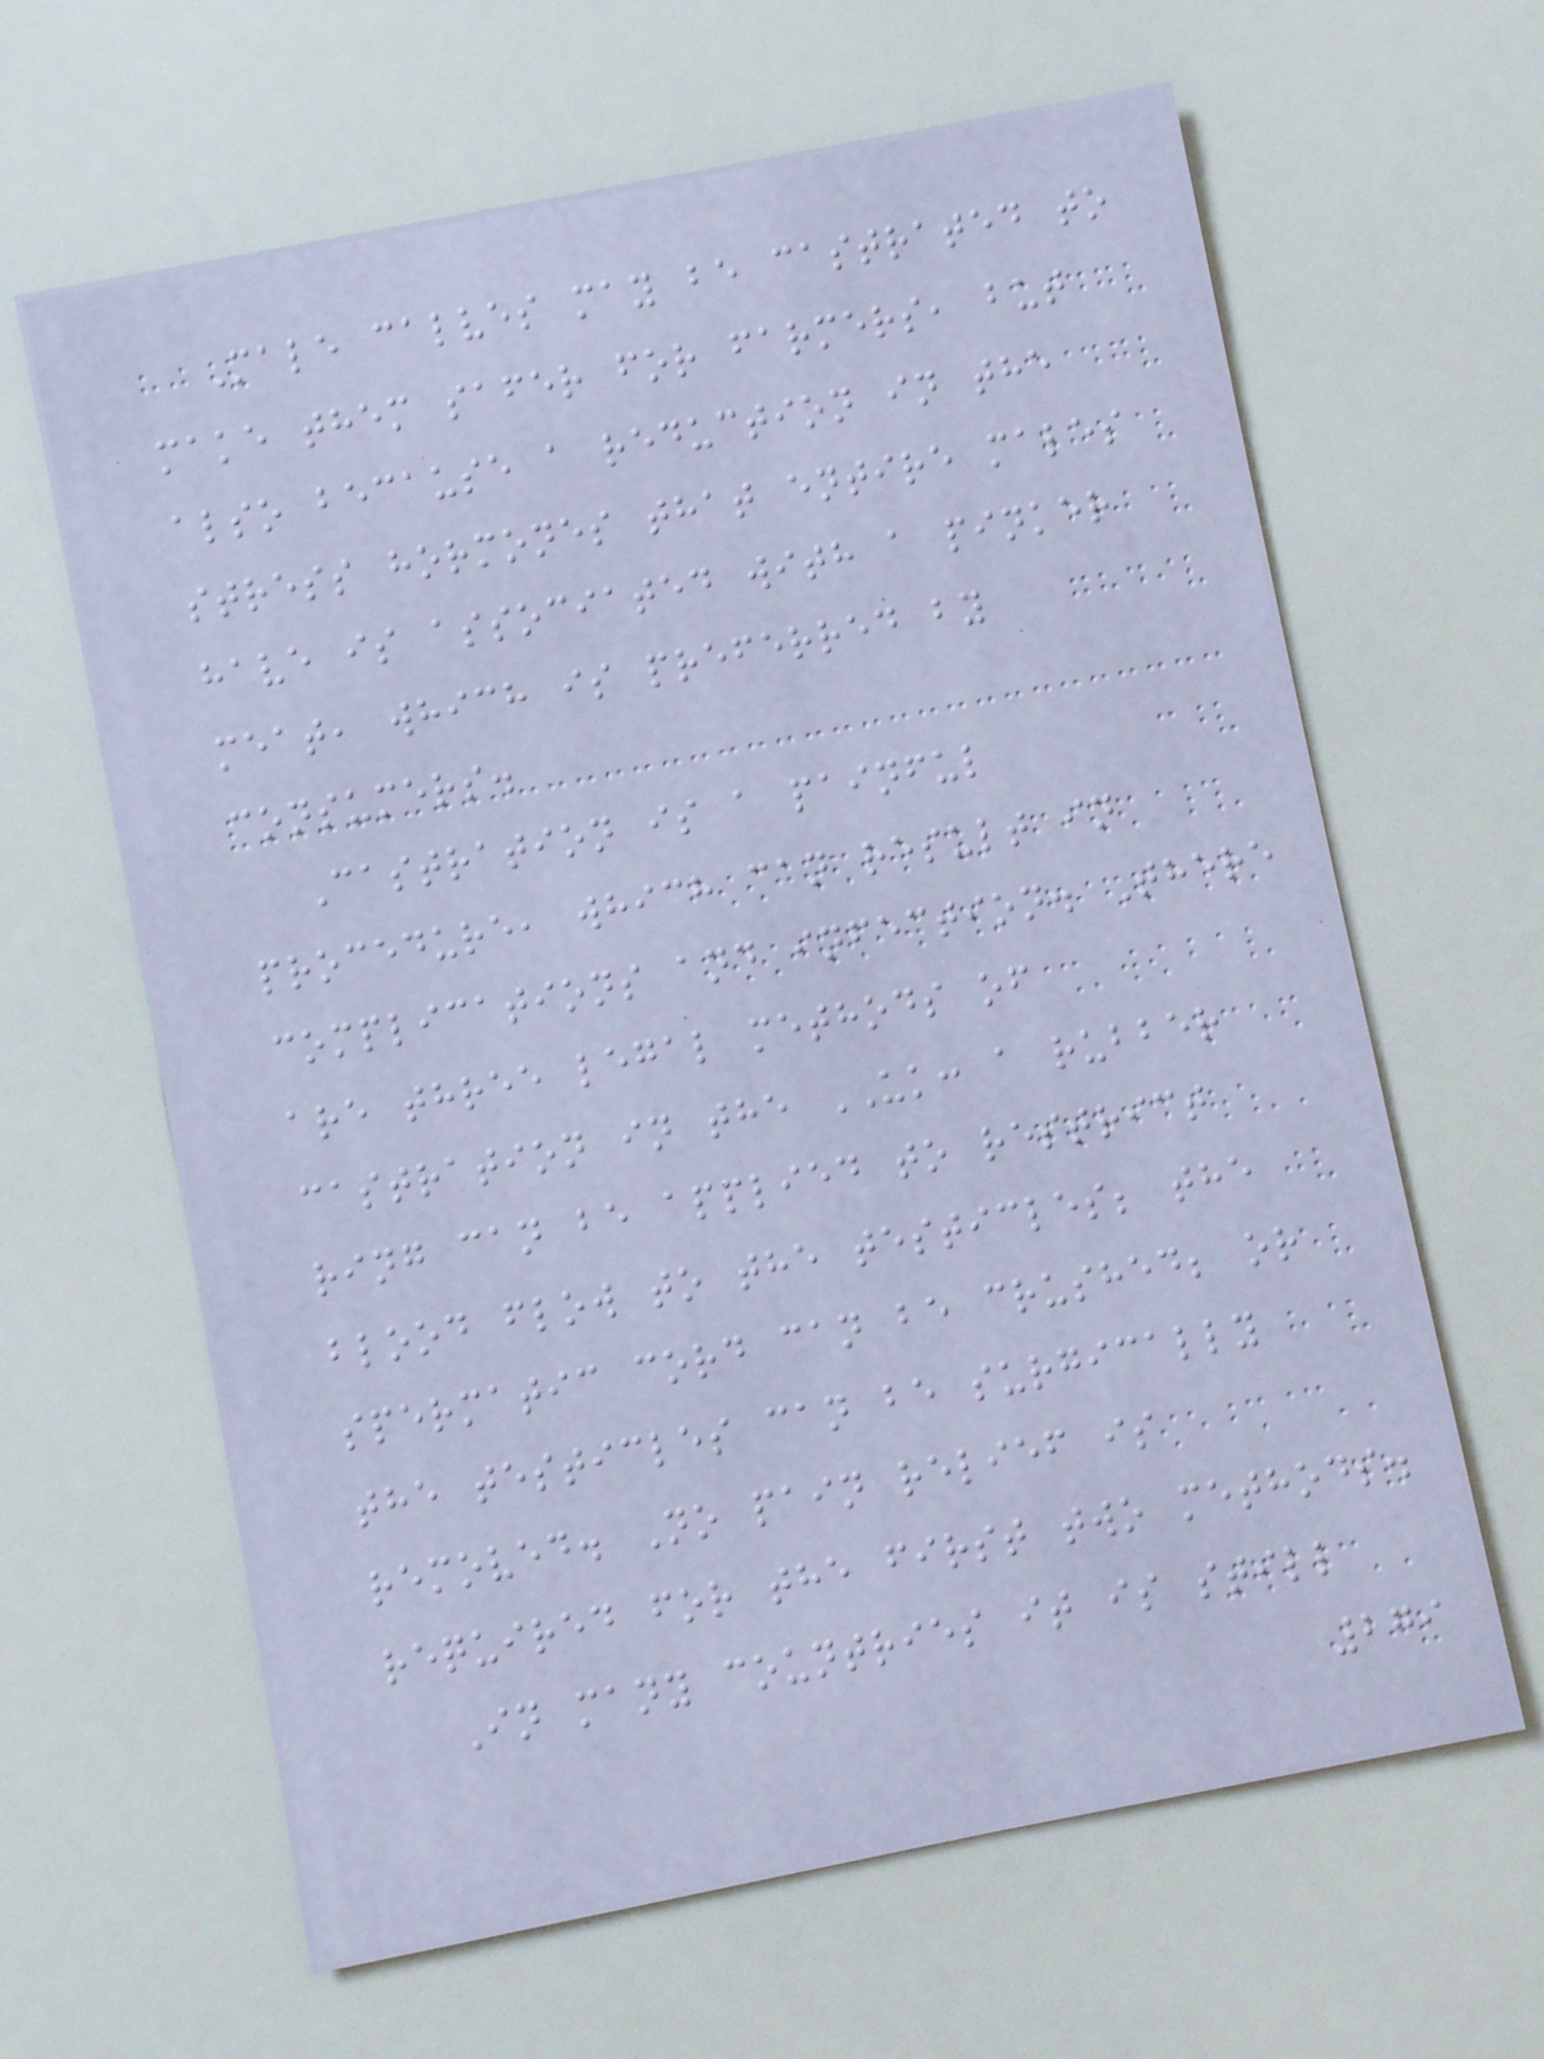Male calves may be castrated to
make them safer for farmers, but
also because a reduction in the
stress hormones that entire males
have is associated with a pinker
meat, which is preferred by
consumers.
Castration is a painful
procedure, which can result in
complications and infection. There
are three legal methods of
castration in the UK: a rubber
ring can be applied to restrict
blood flow to the testicles; the
spermatic cord can be crushed; or
the testicles can be surgically
removed. No pain relief is
required for the first two methods.
In many countries it is still
279
